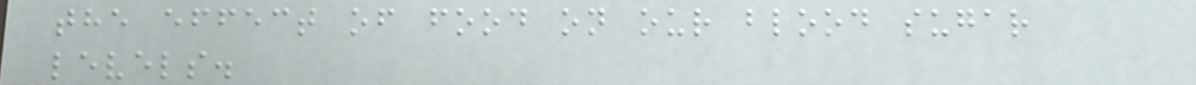the effect of food on our blood sugar
levels.
